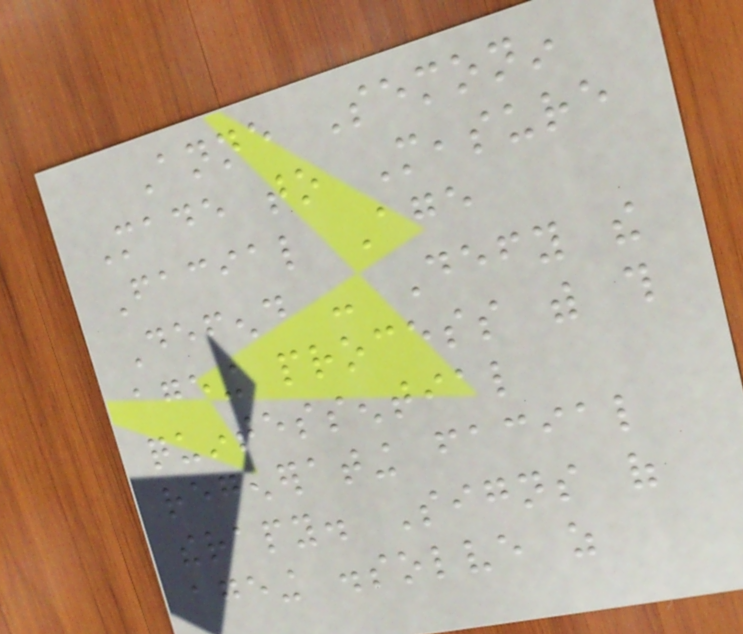Anne Semonin
Made to Measure
Facial Age
Defend - Defy the
ageing process with this
quintessential
regenerating facial
therapy. Signs of
ageing dissolve as
